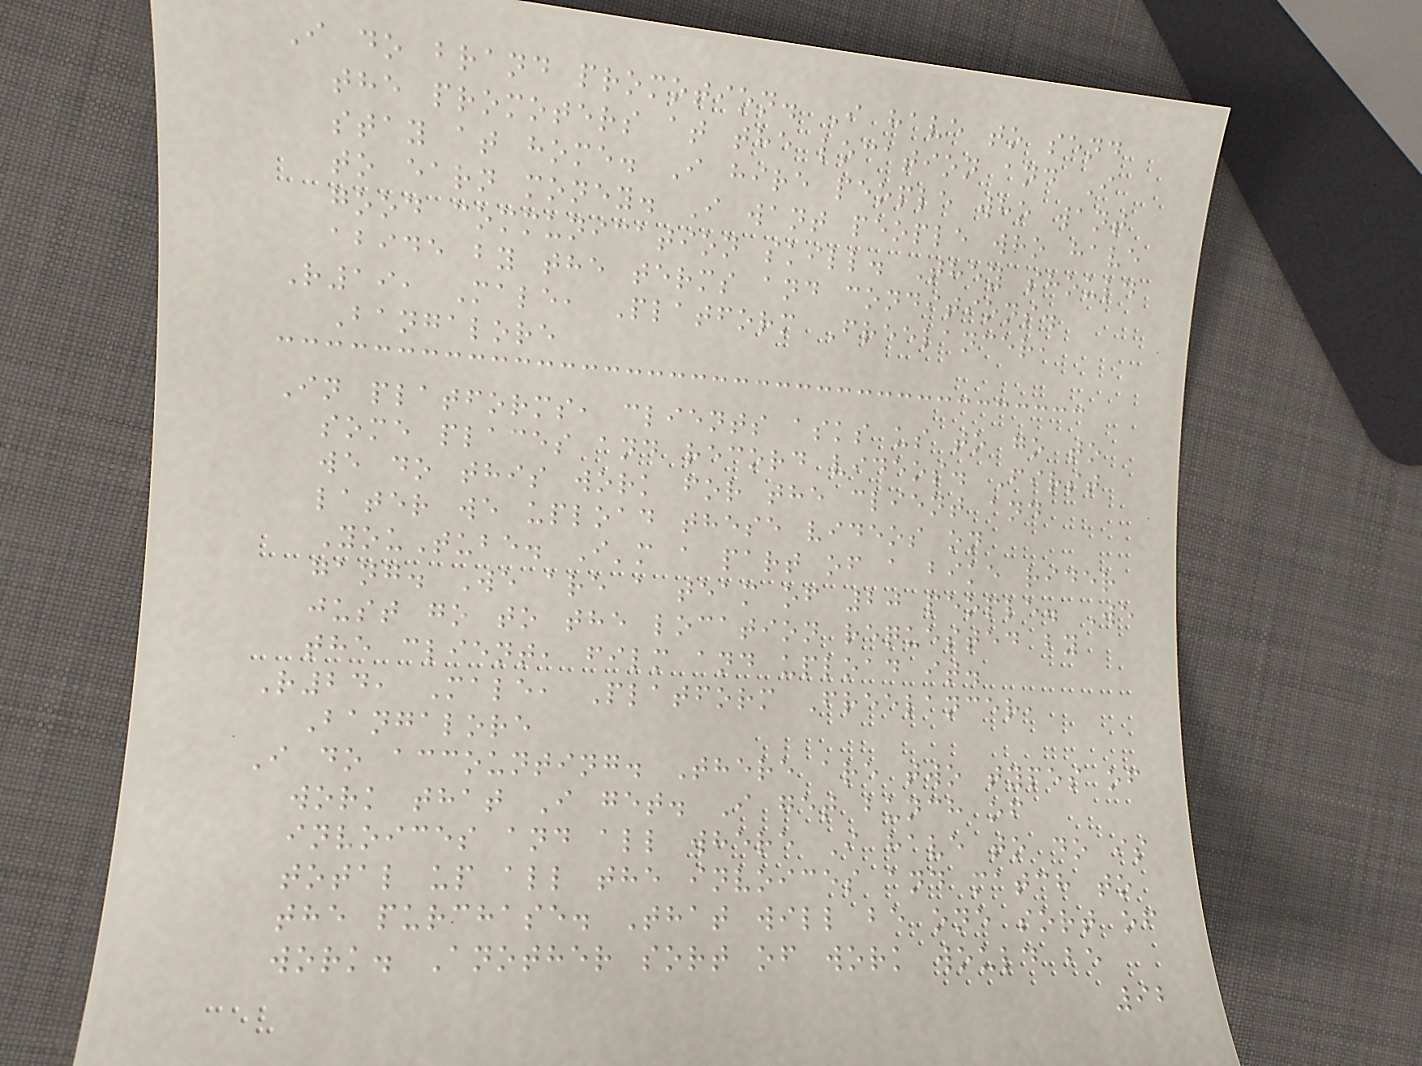I do brand promotion. I have to send
the promoters at the location and I
stay at home. I hire people who want
to earn money. I want people who have
good communication skill. They should
abide by the terms and conditions.
R19, Male, Platform Freelancer,
Bangalore
In platforms, clients asks us to go to
some places and record videos. First
we do this work for the client and
later we upload these videos on
YouTube. I'm a part of a bike rider
gang. We are a team of 20 people. We
just go to the location requested by
the client, film and upload it.
R24, Male, Platform Freelancer,
Bangalore
I do accounting. There are two types of
work that I get. I get bunch of
invoices and all where I have to do is
total up all the invoices and match to
the purchase. That will be one sort of
work. Another sort of work would be
92
